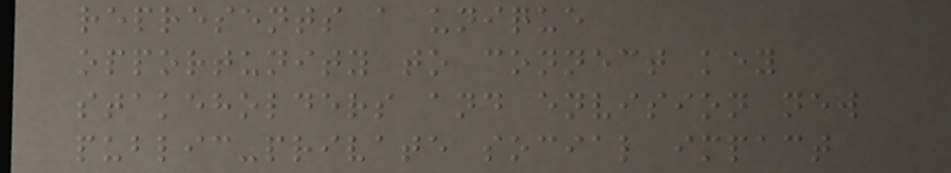represents a unique
opportunity to connect key
stakeholders and envision new
public-private social impact
